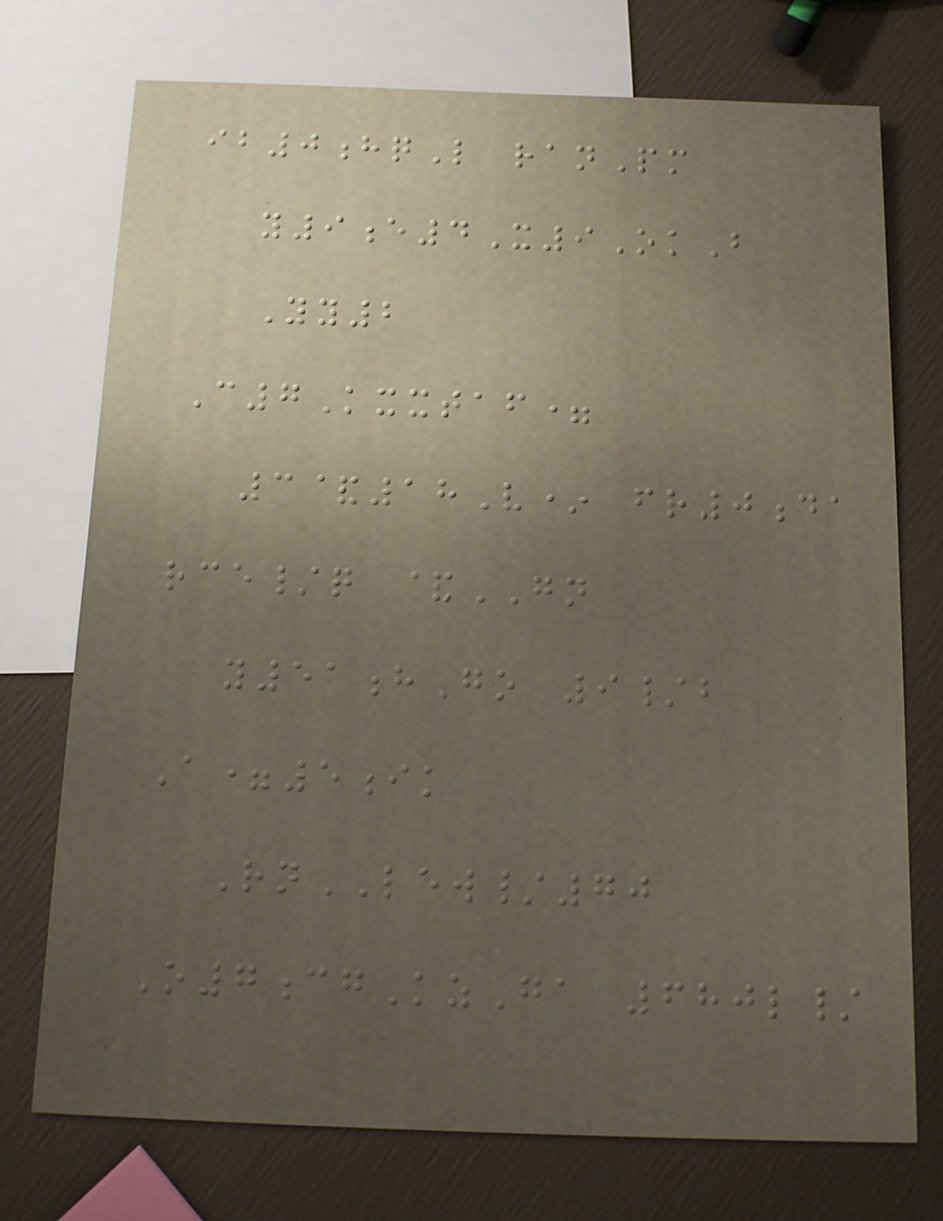ib0hqL ranPm
y9e4X9OkB
Yy2
C7Kxxtaf=
3&18V* fr0da
rce/q &GN
y51hGo 9/b
A=5ik
RnLEW/70
O7cgKzGa 680l/
